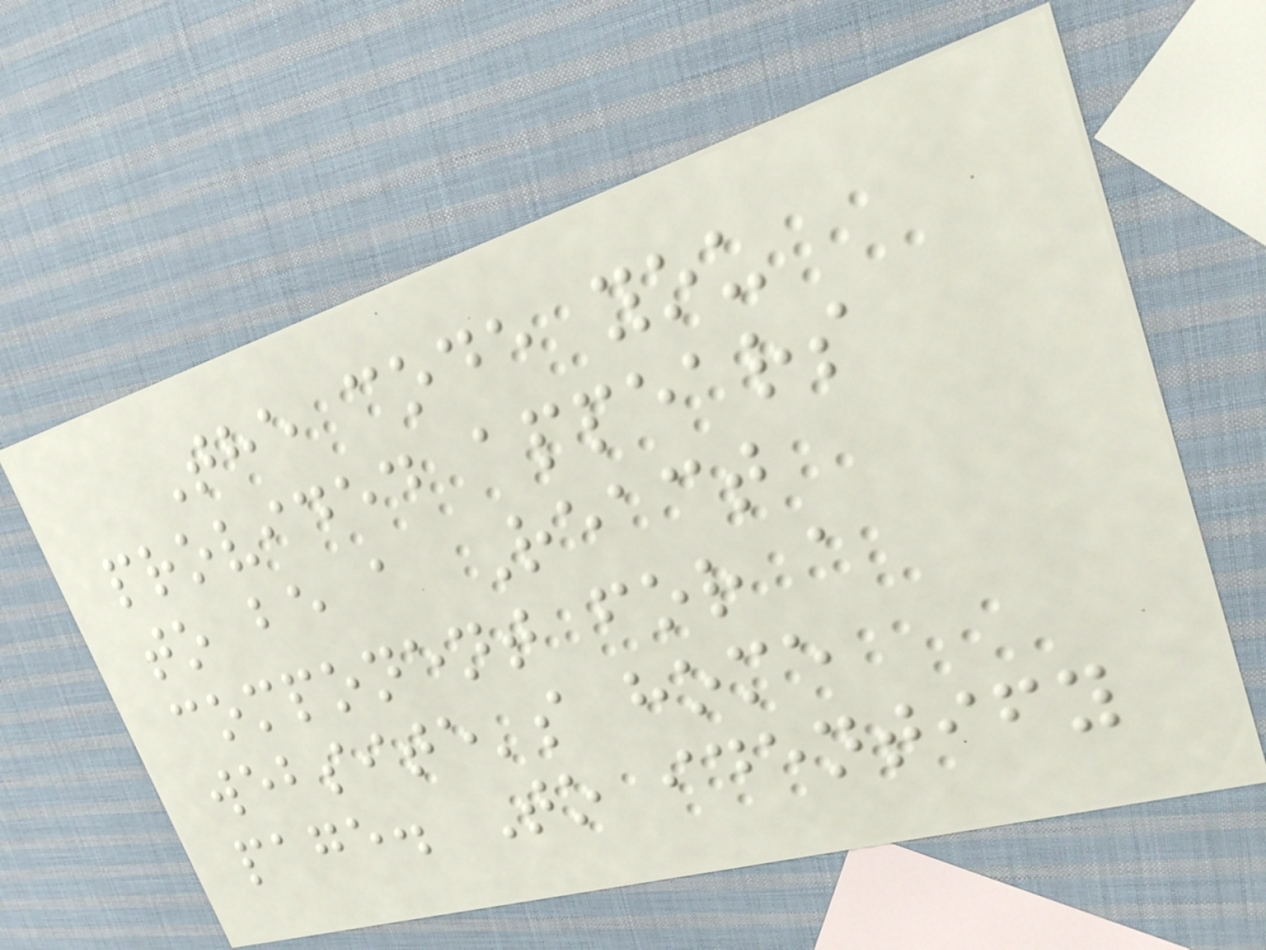The code you
provided appears
to be a React
component for a
website's home
page. To identify
